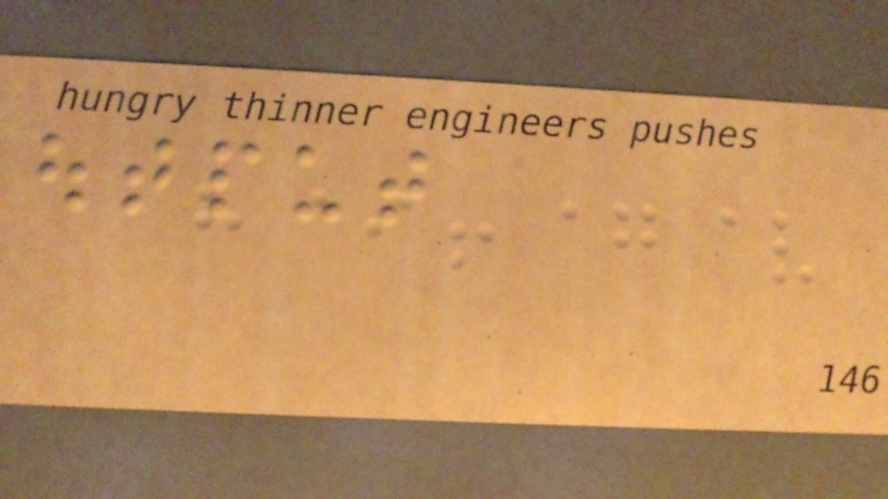output
